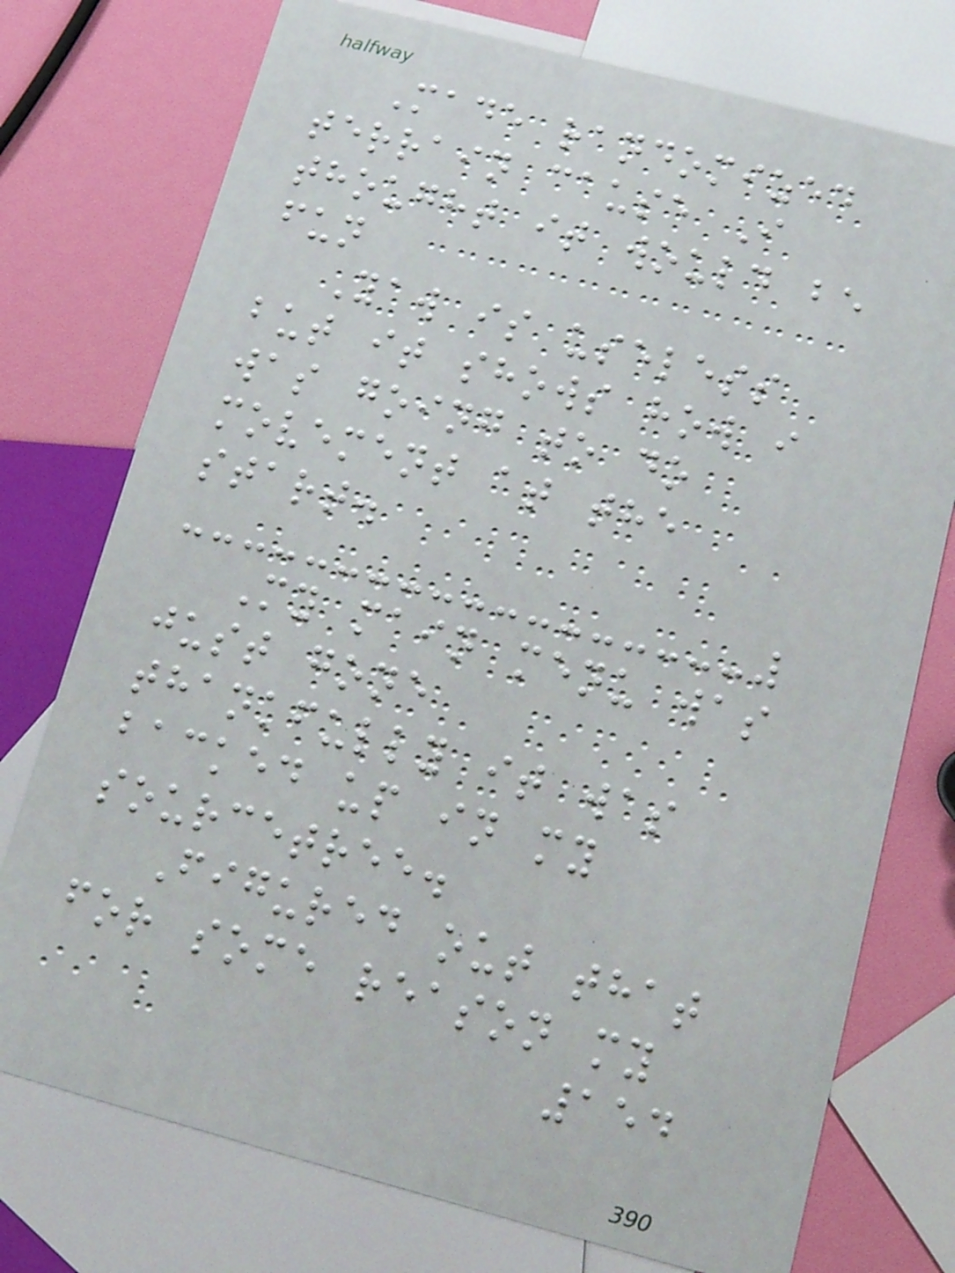Made randomized
terrain cause I
thought it would be
fun
Yaw is useless
but it shows how i
was going to do
movement at the
start.
My main menu was
just gone
thankfully it was
backed up in my
sourcetree.
Figured out that
for some reason my
154
